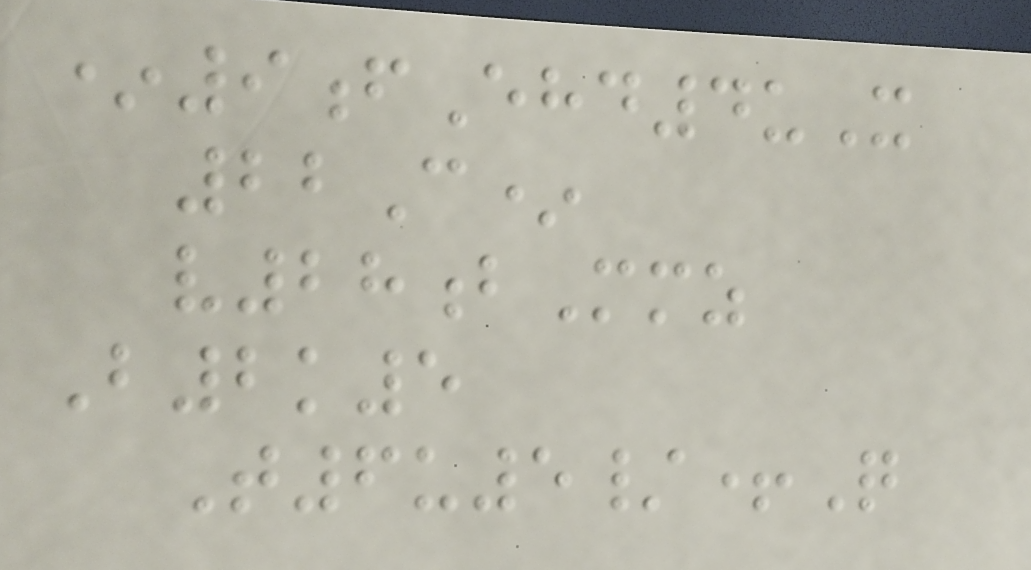*9fEhd4uX
22C*
v28bMmz
B2k5
T6u5/+Q
